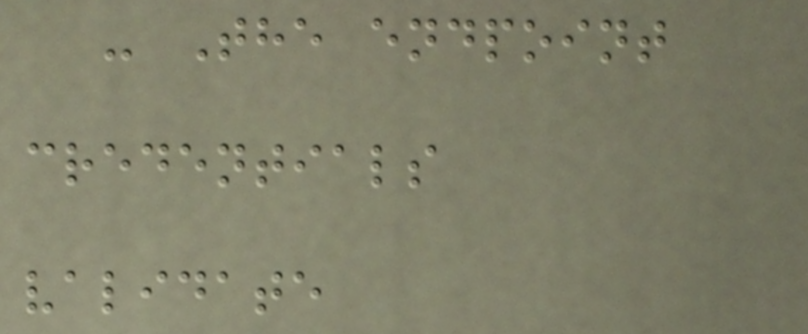- The endpoint
credentials
validate
